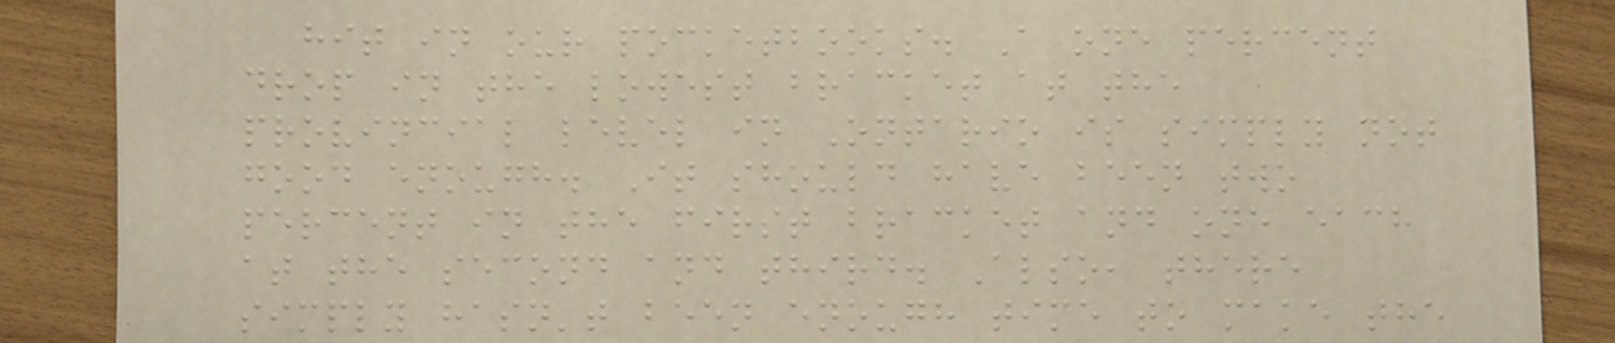hit in our pocketbooks. A one percent
drop in the lowest bracket at the
provincial level in Ontario is simply not
good enough. It should have been two
percent in the first bracket and one each
at the second and third. Also, there
simply hasn't been enough time to make the
